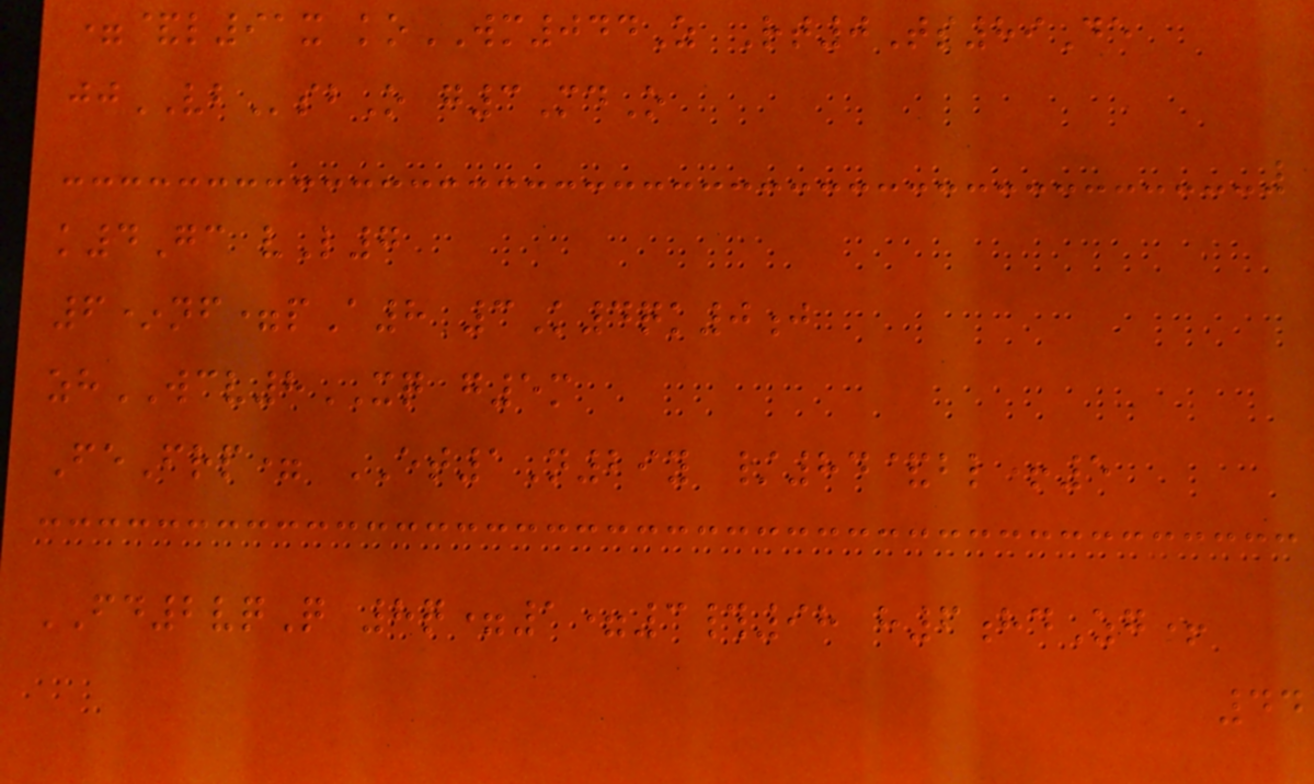=&l91x koWM044Z Rt0Ts89De
jjVBsbO g3MdO
k4Gc vL7
6*nf=pA8 3K4qk0j
zhWCV8XQ g5m
FeFrp= ET1N29y /84&bl+5
FD2vqQ 8q=1=3#98 h6hdZg+
44
